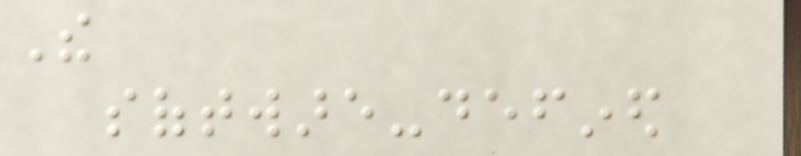The
software-defined
